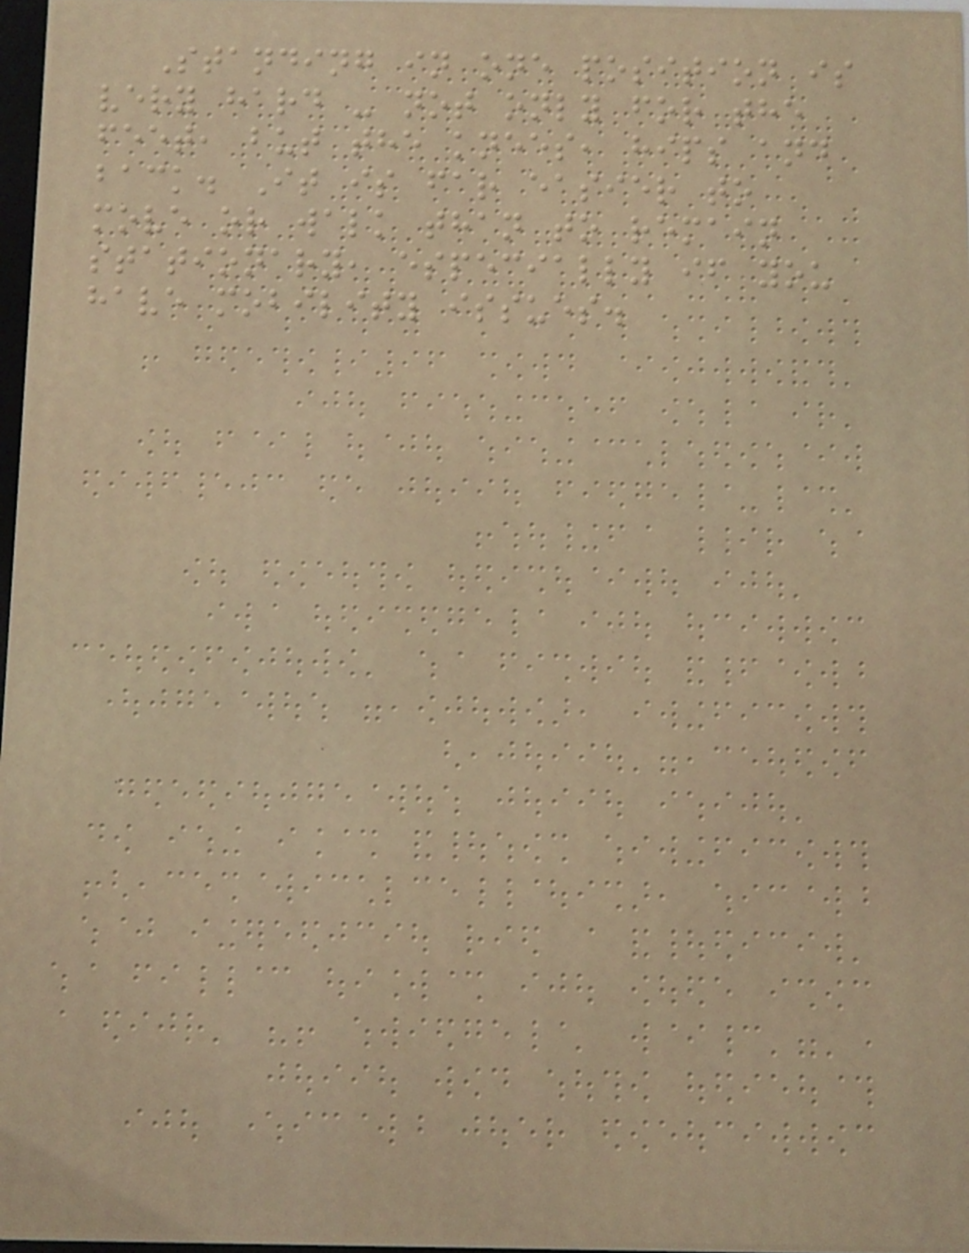Standing in one position is
very hard - not only for the
feet, but the knees, hips and
back. It is far easier to
move or walk than to remain
stationary, especially if you
have mobility issues.
